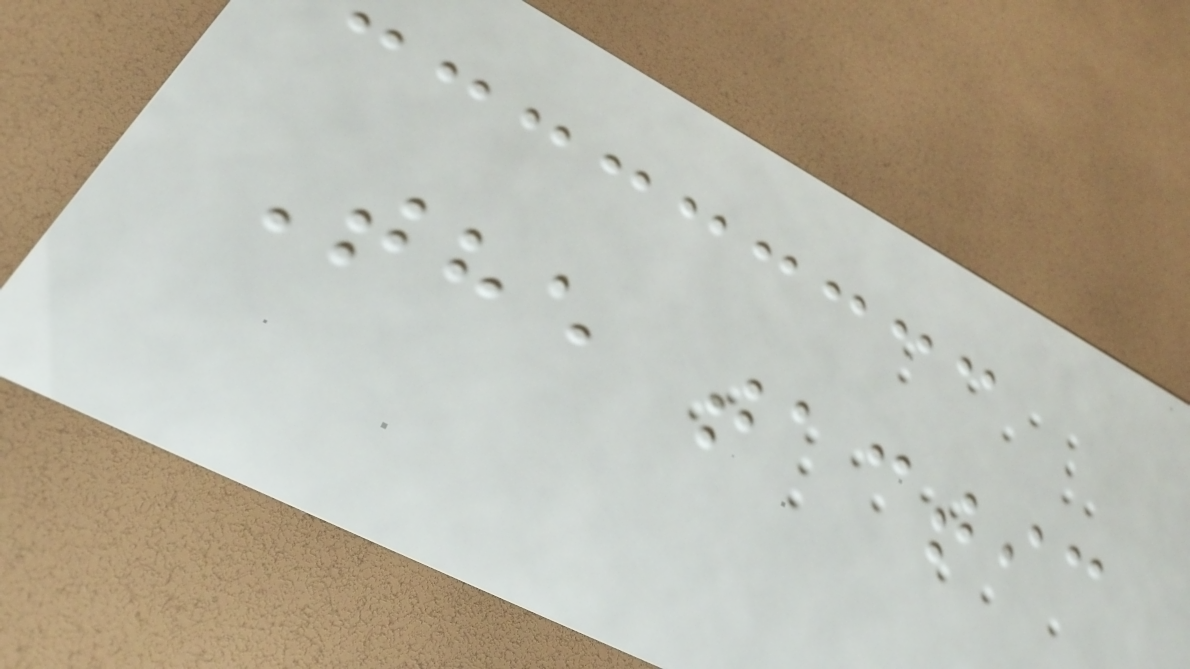The tactic
